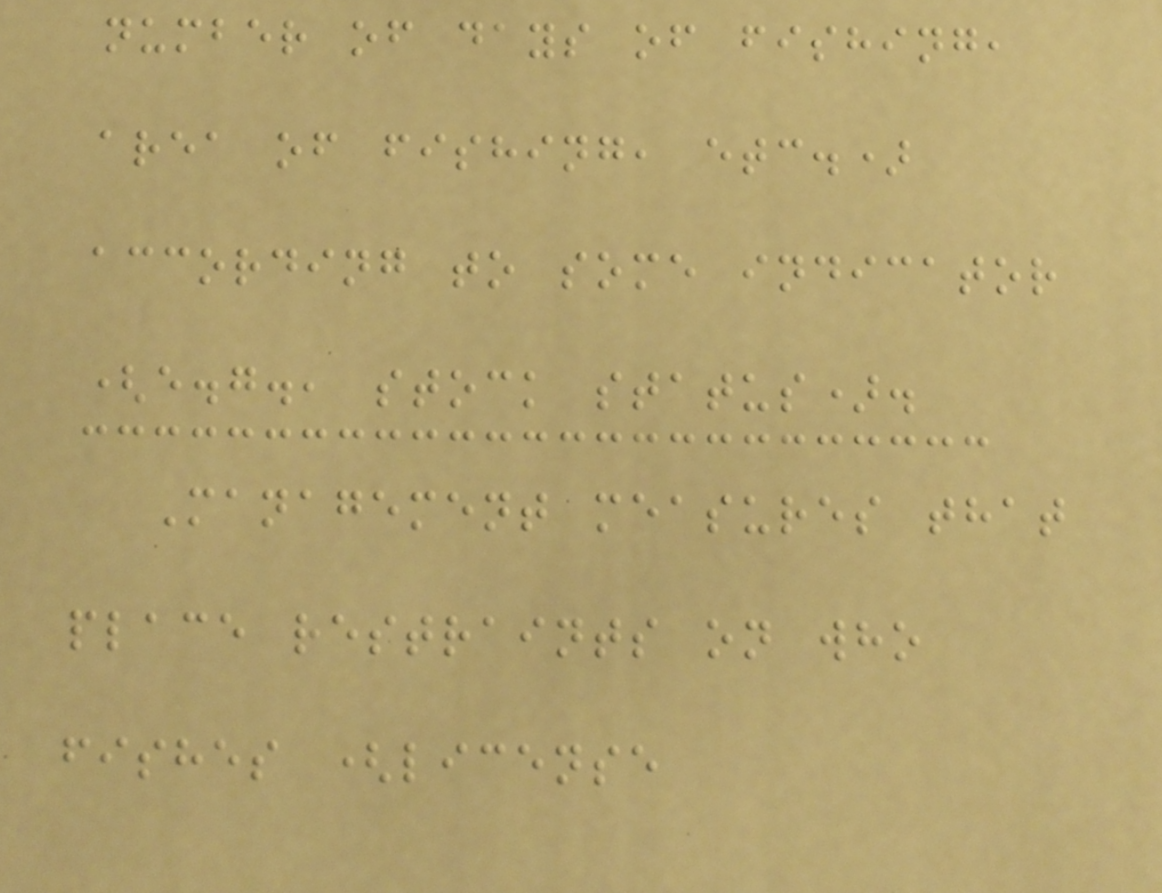number of days of fishing,
area of fishing, etc.)
according to some indicator
(e.g., stock status).
Management measures that
place restraints on who
fishes (license
